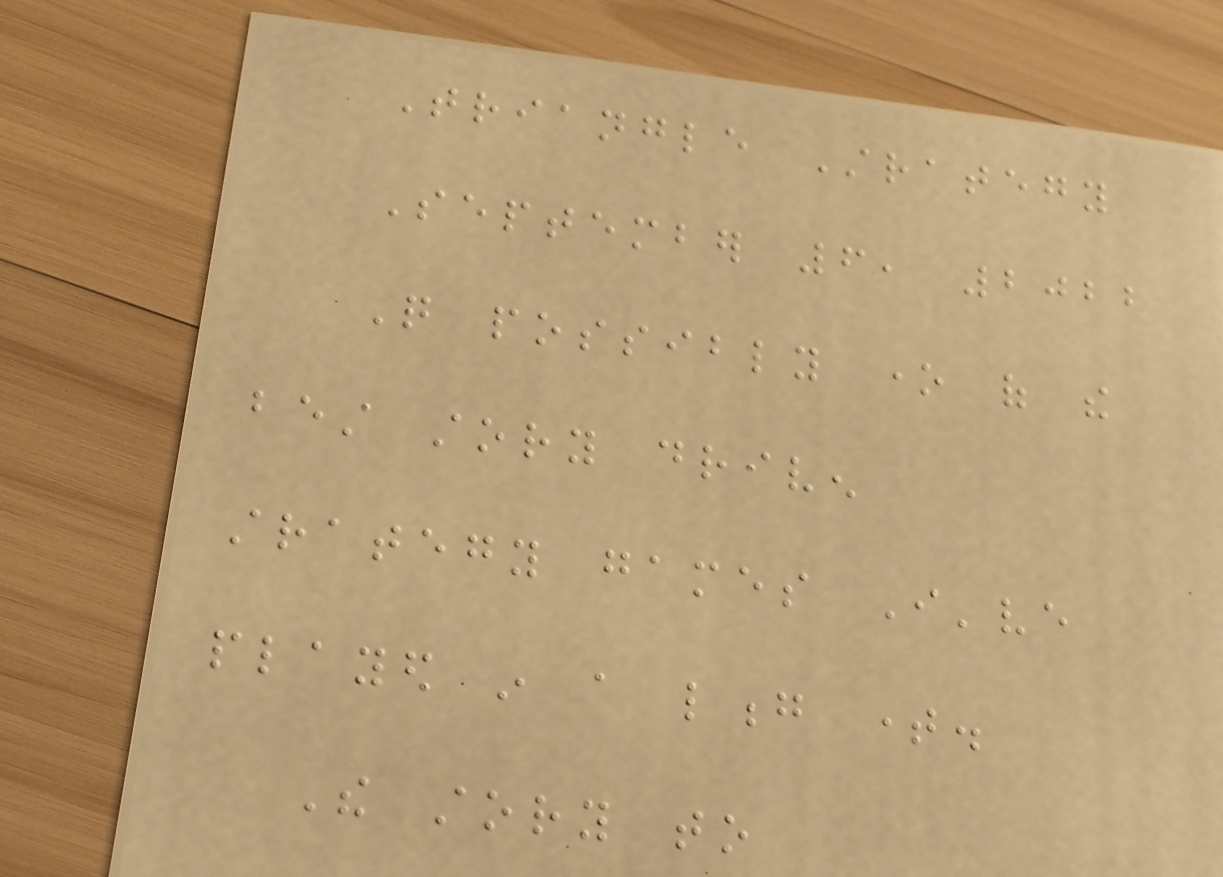Triangle Strategy
September 6, 2022
Quite possibly one of the
best story driven
strategy games I've
played in a long time.
The story to
